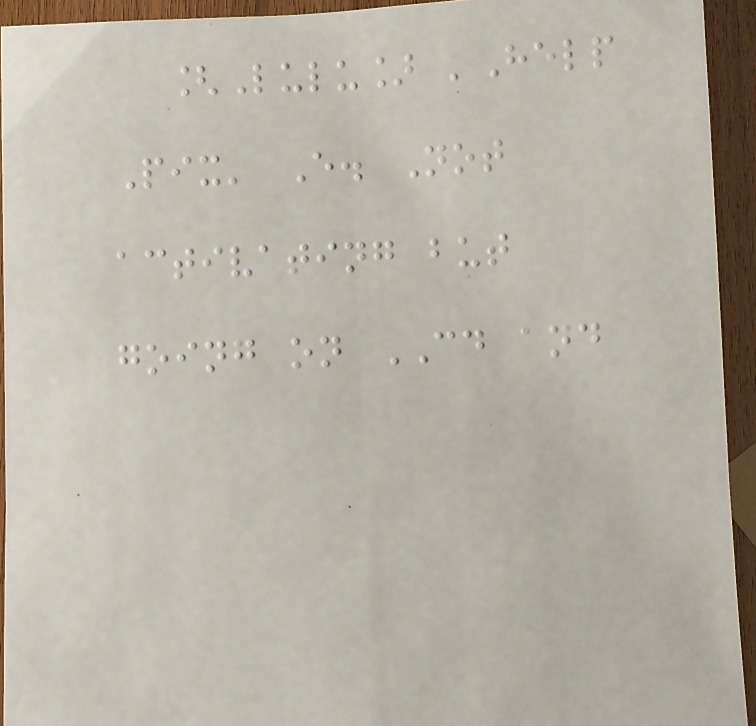[Lulu] 'Help
Pix' E. Not
activating but
going on CD and
